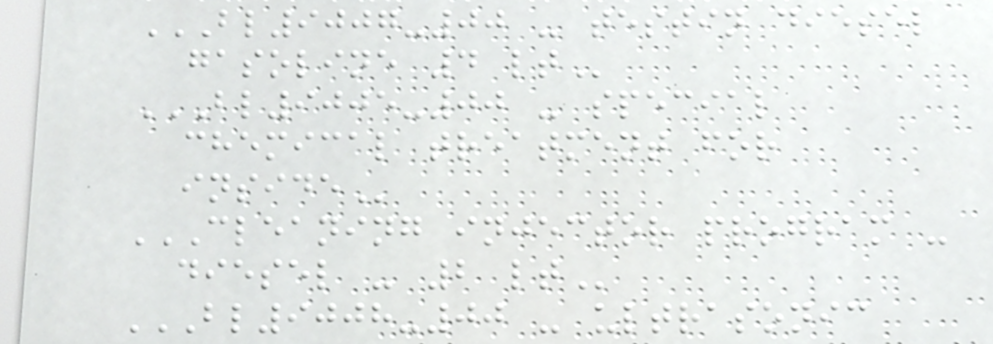BL9007-00 - TESTIN DIESEL
GASOLINE 4 LT
BL9005-00 - SPECIAL
CHEMICAL TREATMENT FOR
INSIDE
CLEANING INJECTOR PROGRAM -
DIESEL - 2 LT
BL9008-00 - ULTRASONIC
